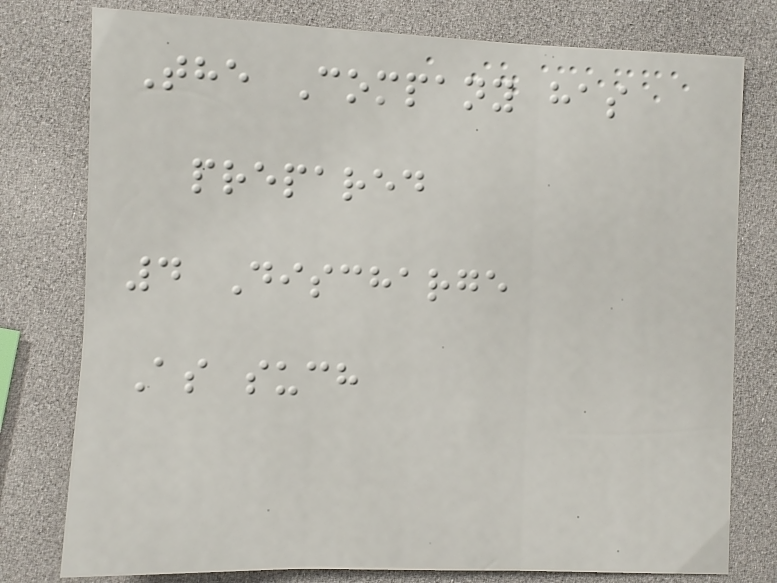The Company has
prepared
4 Discharge
As such
